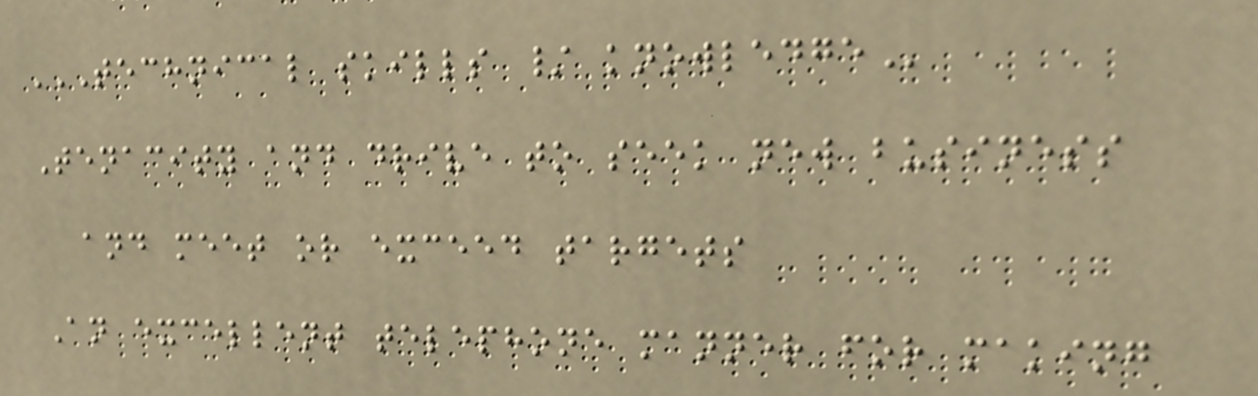TECHNICAL SKILLS / KNOWLEDGE
Tenacity and drive to seek new business
and meet or exceed targets
An excellent telephone manner for making
